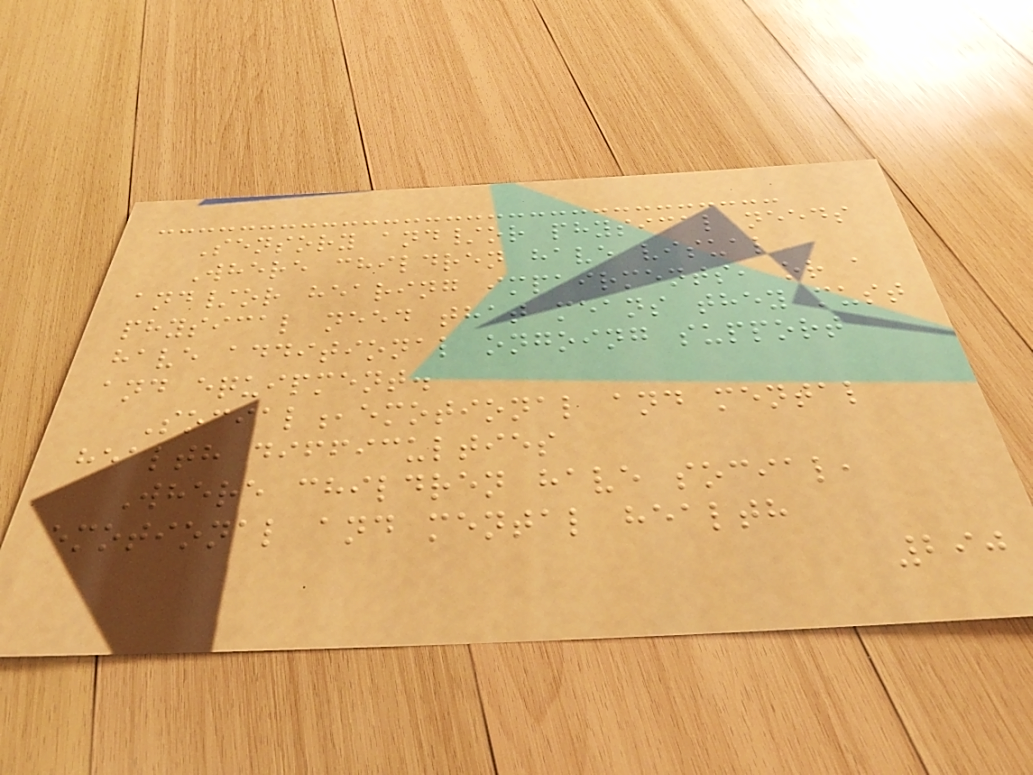Sensory and/or physical needs
Where children have visual
and/or hearing impairments, or a
physical need that means they must
have additional ongoing support
and equipment.
Social,emotional and mental
health difficulties
Where children have social,
emotional and mental health
290
